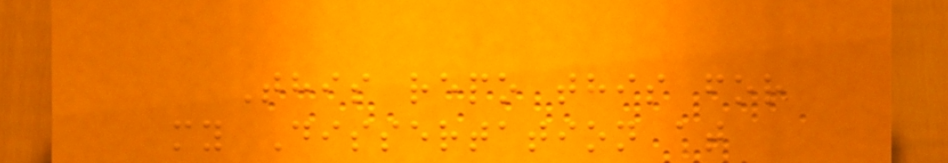This repo this for
my Dissertation at
